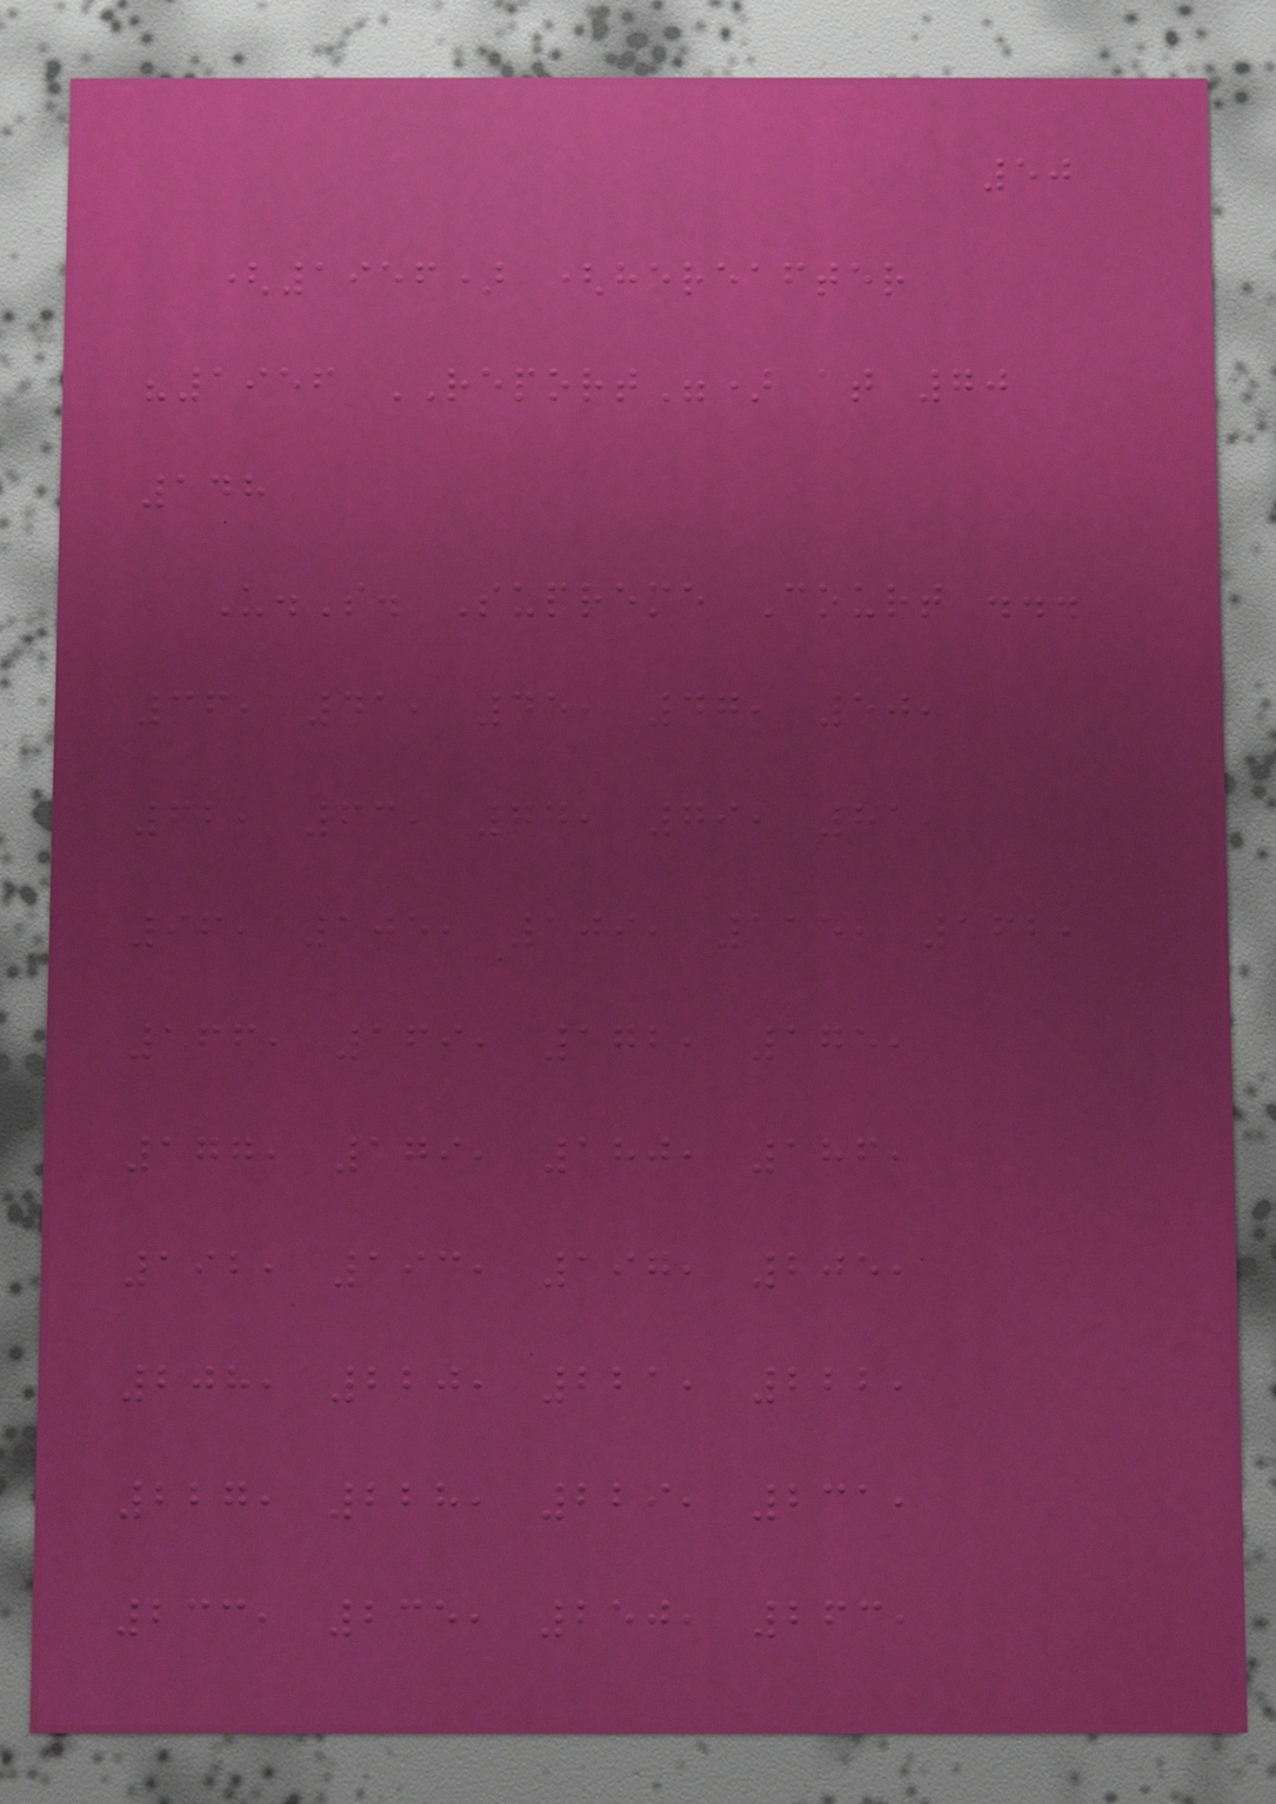50
(1956) (hereafter
"1956 REPORT") at 70
148
U.S. Supreme Court ...
36, 41, 45, 47, 50,
62, 63, 74, 79, 81,
96, 105, 109, 115, 162,
166, 169, 172, 175,
177, 179, 180, 186,
192, 193, 197, 205,
208, 220, 221, 222,
227, 228, 229, 231,
233, 235, 250, 263,
